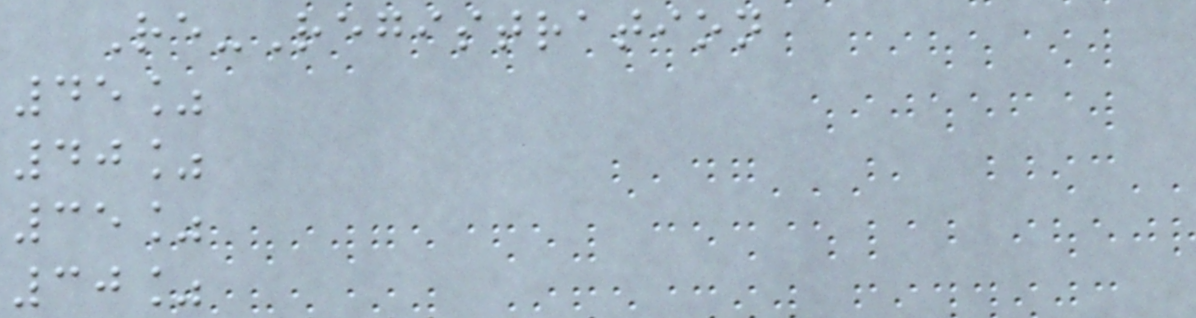Re-Registration
45%
40%
35%
30%
